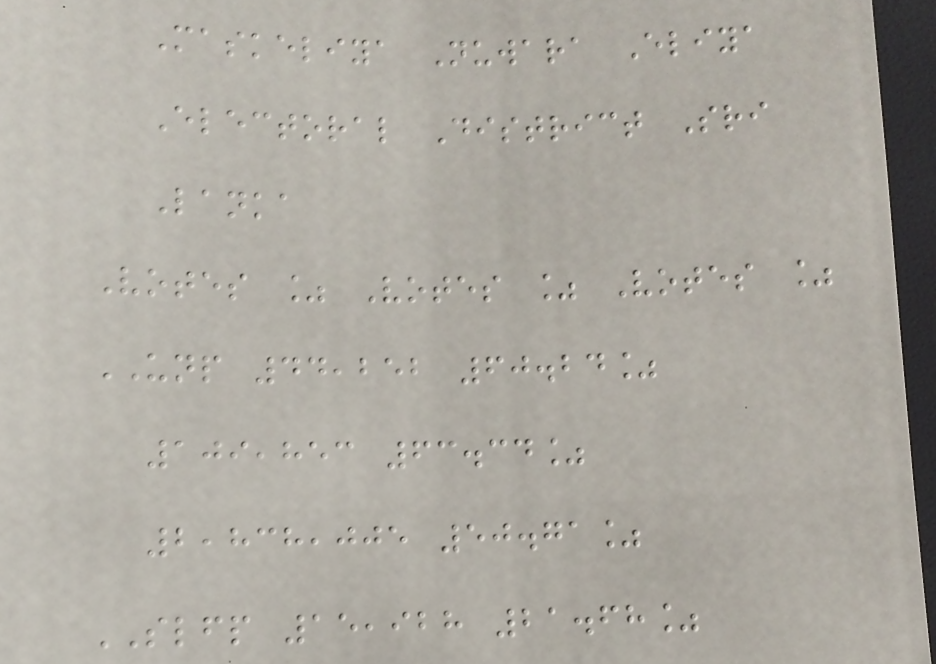Maskeliya Nuwara Eliya
Electoral District Sri
Lanka
Votes % Votes % Votes %
UNP 44,252 60.24%
109,853 63.34%
2,838,005 50.71%
SLFP 15,928 21.68%
